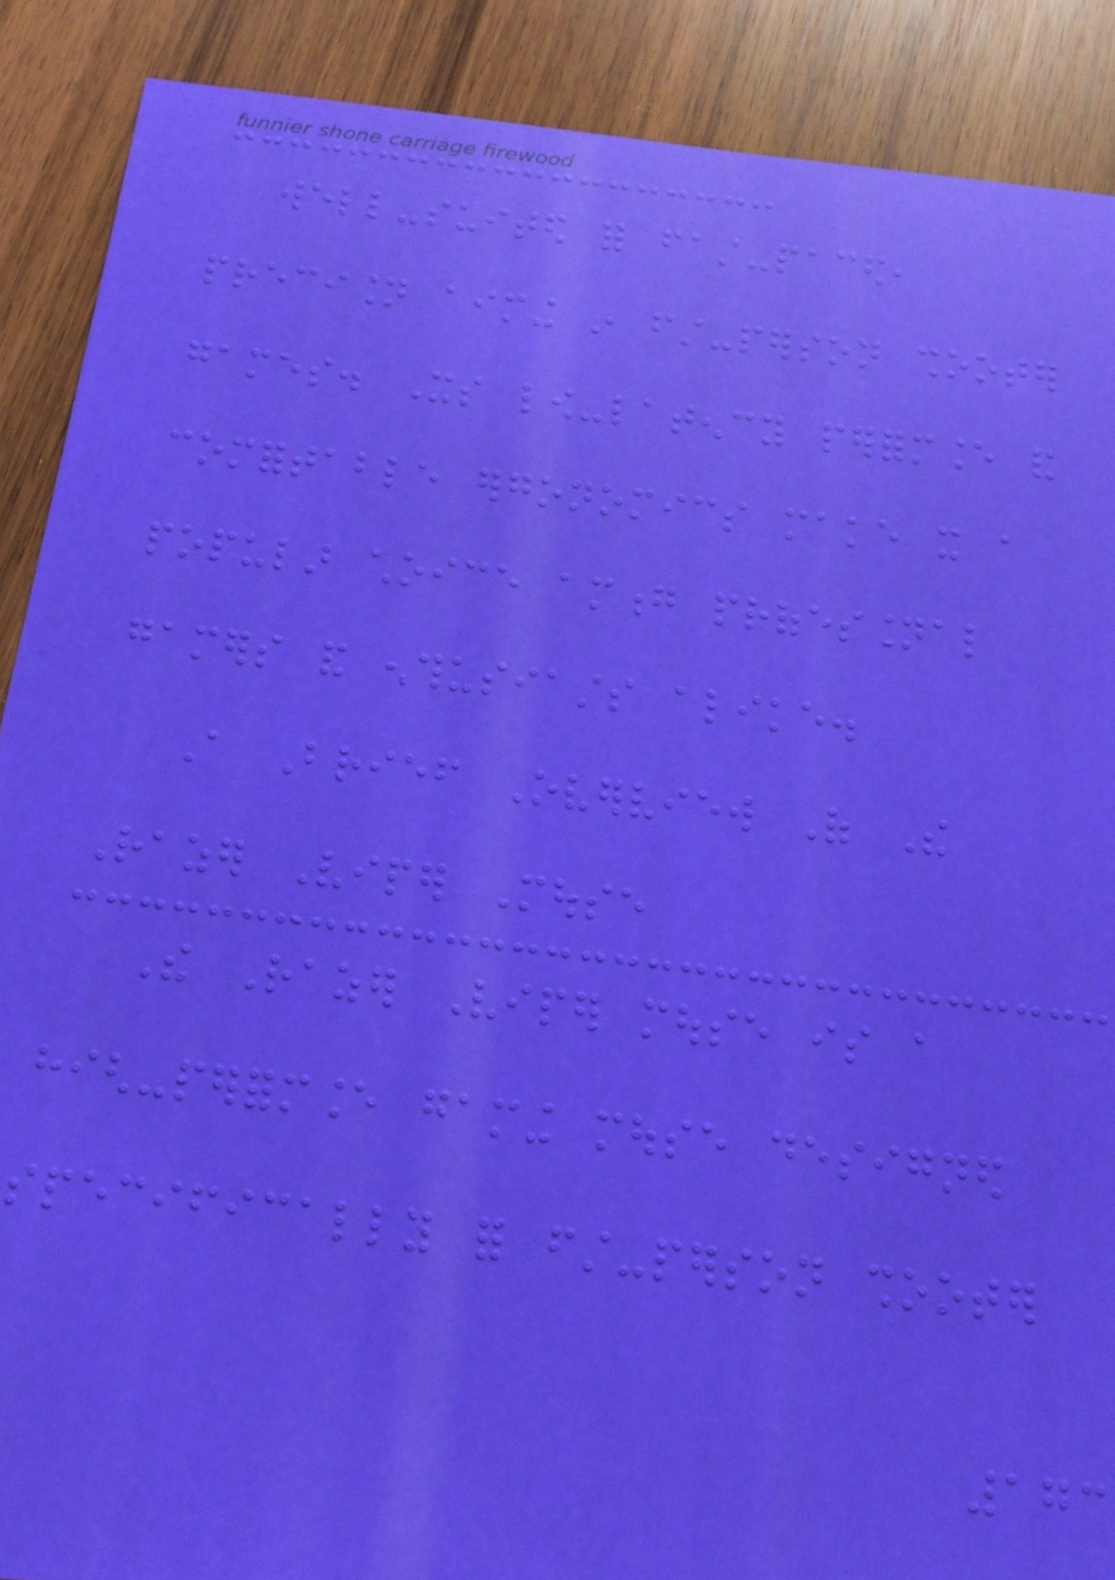well-suited for fast-paced,
precision aiming in first-person shooter
games. Its low-latency performance and
comfortable ergonomics make it a
popular choice among professional
gamers and enthusiasts alike.
A Brief Overview Of The
Razer Viper Mouse
The Razer Viper mouse is a
high-performance gaming mouse designed
specifically for first-person shooter
173
